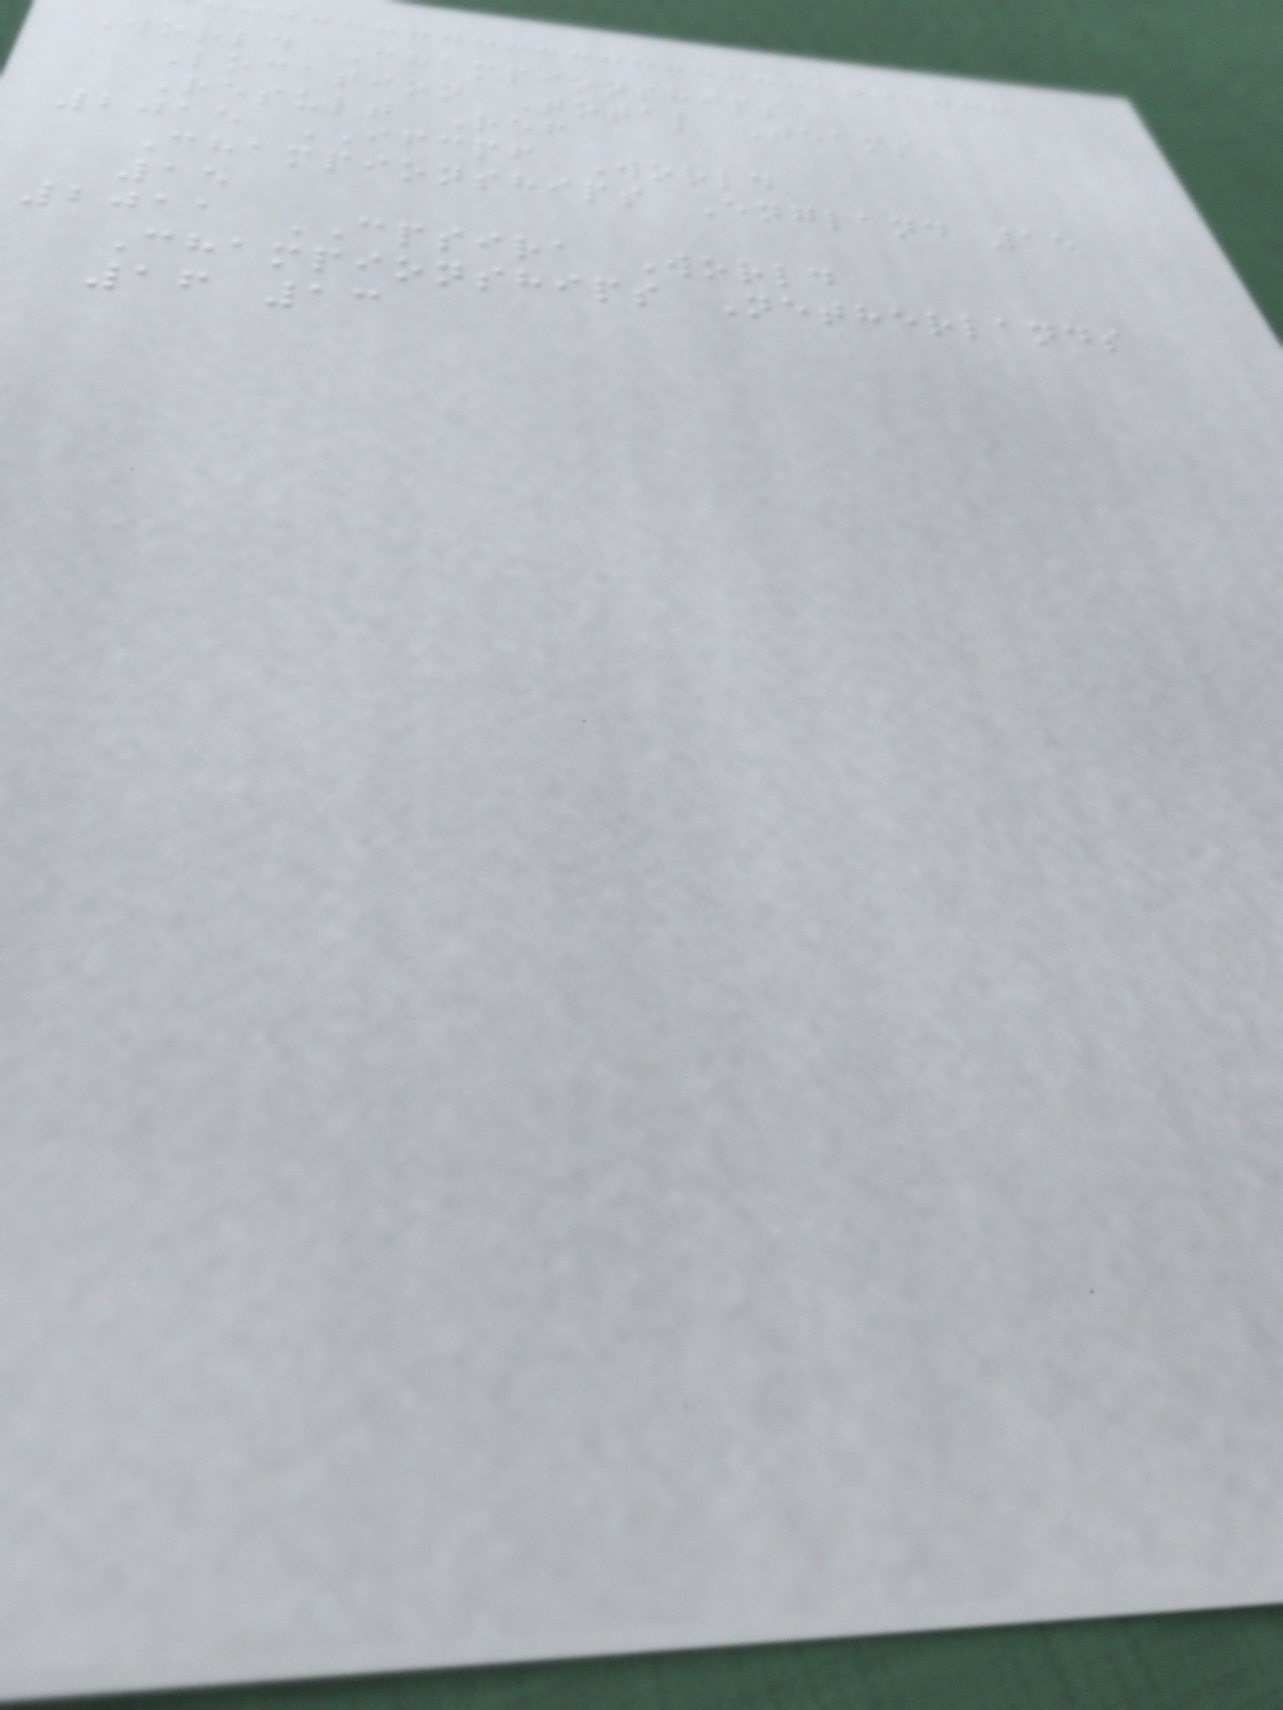World Championships
Location Total Teams
Result Ref
2015 IFCPF World
Championships England 15
15
2011 CPSIRA World
Championships Netherlands
16 13
